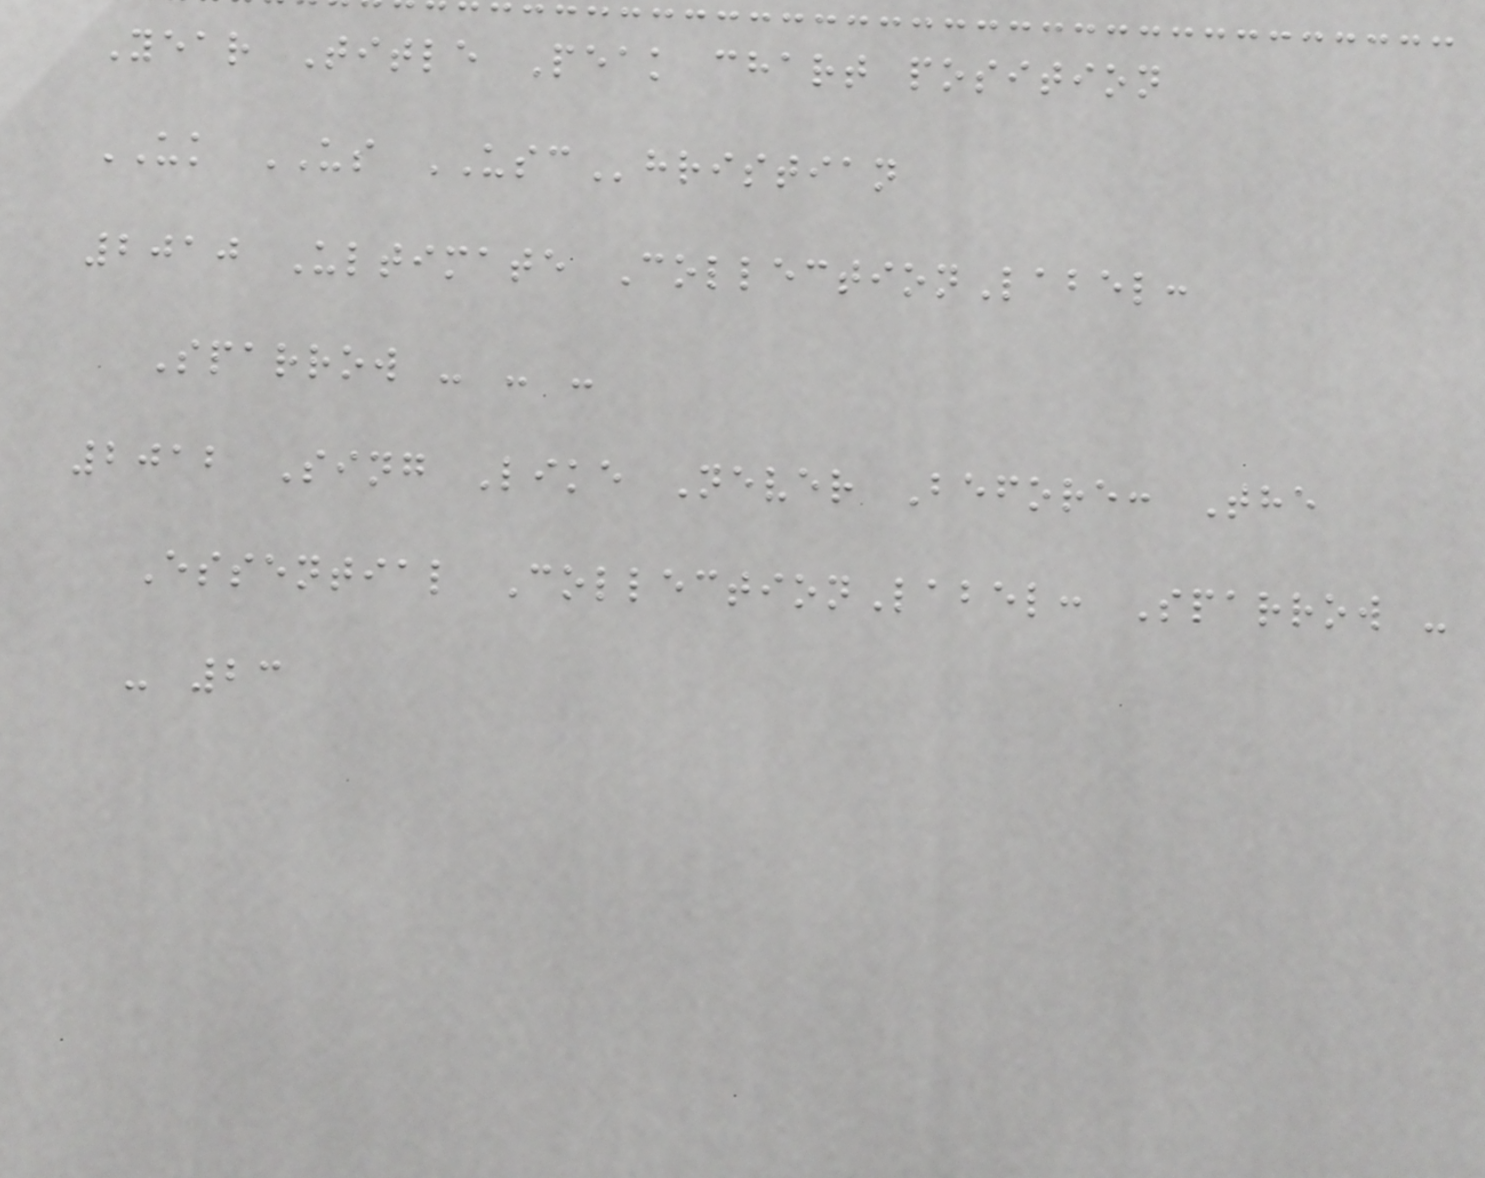Year Title Peak chart position
UK US USChristian
2010 Ultimate CollectionLabel:
Sparrow - - -
2012 Sing Like Never Before: The
Essential CollectionLabel: Sparrow -
- 23
